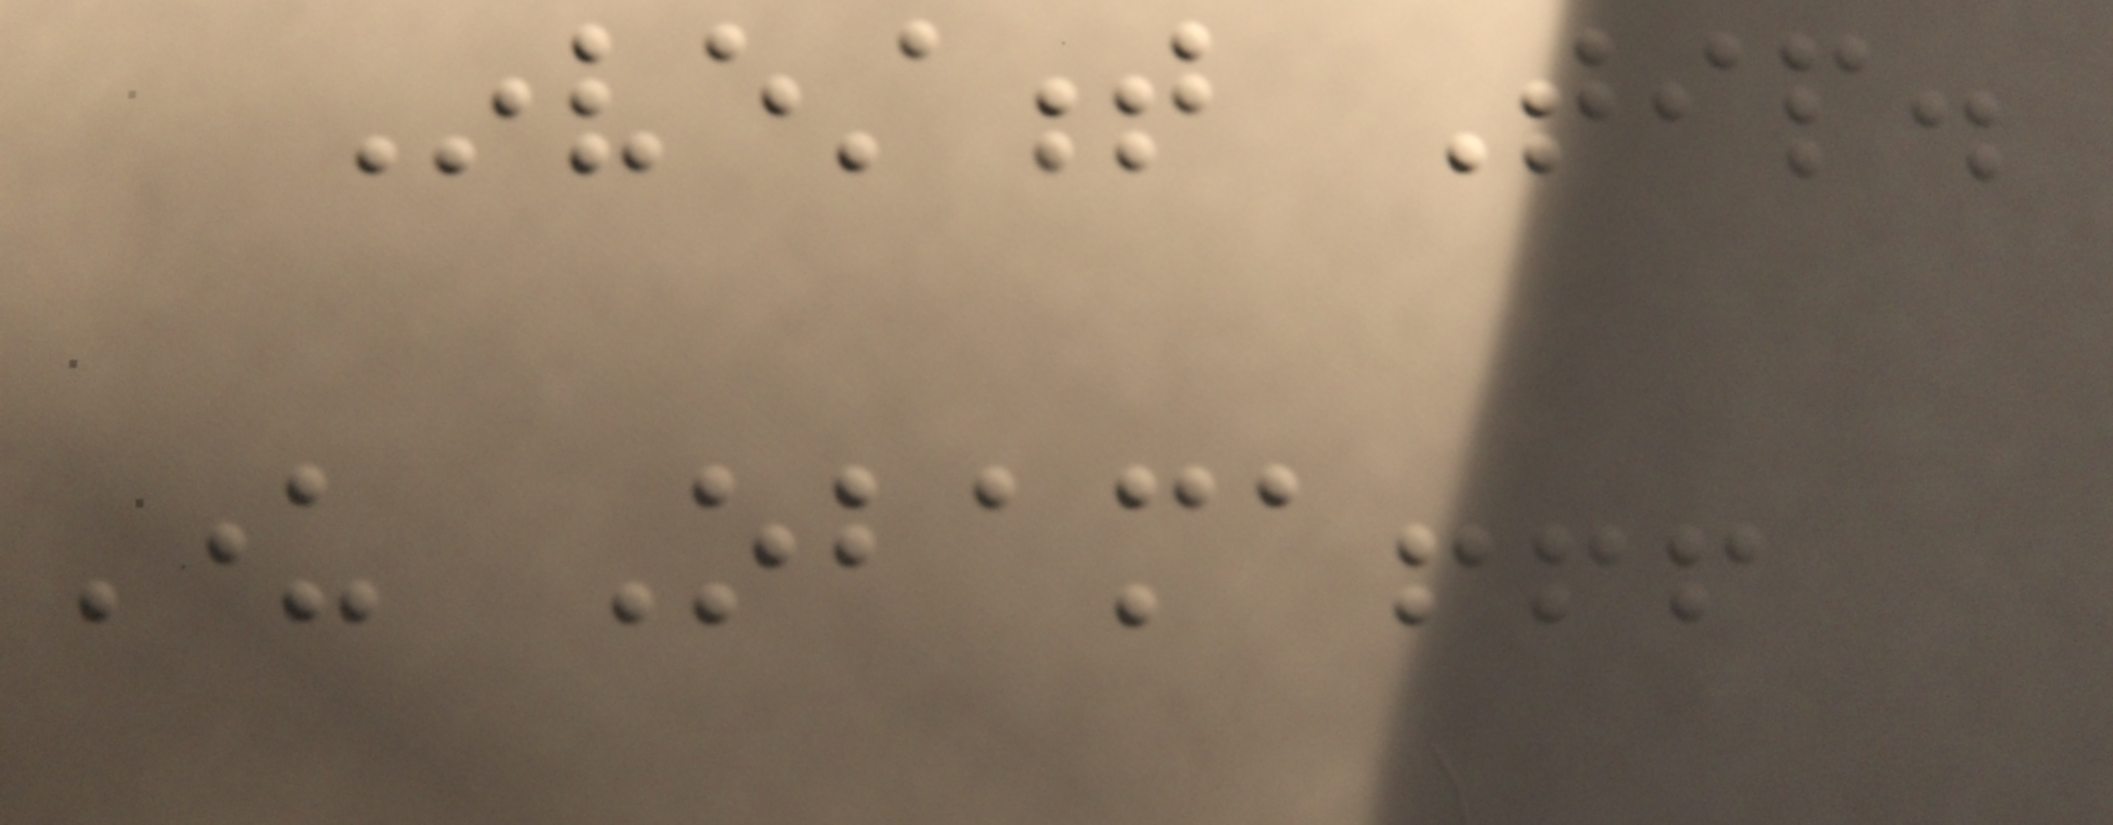Investment Tip.
Under Obama!!!
